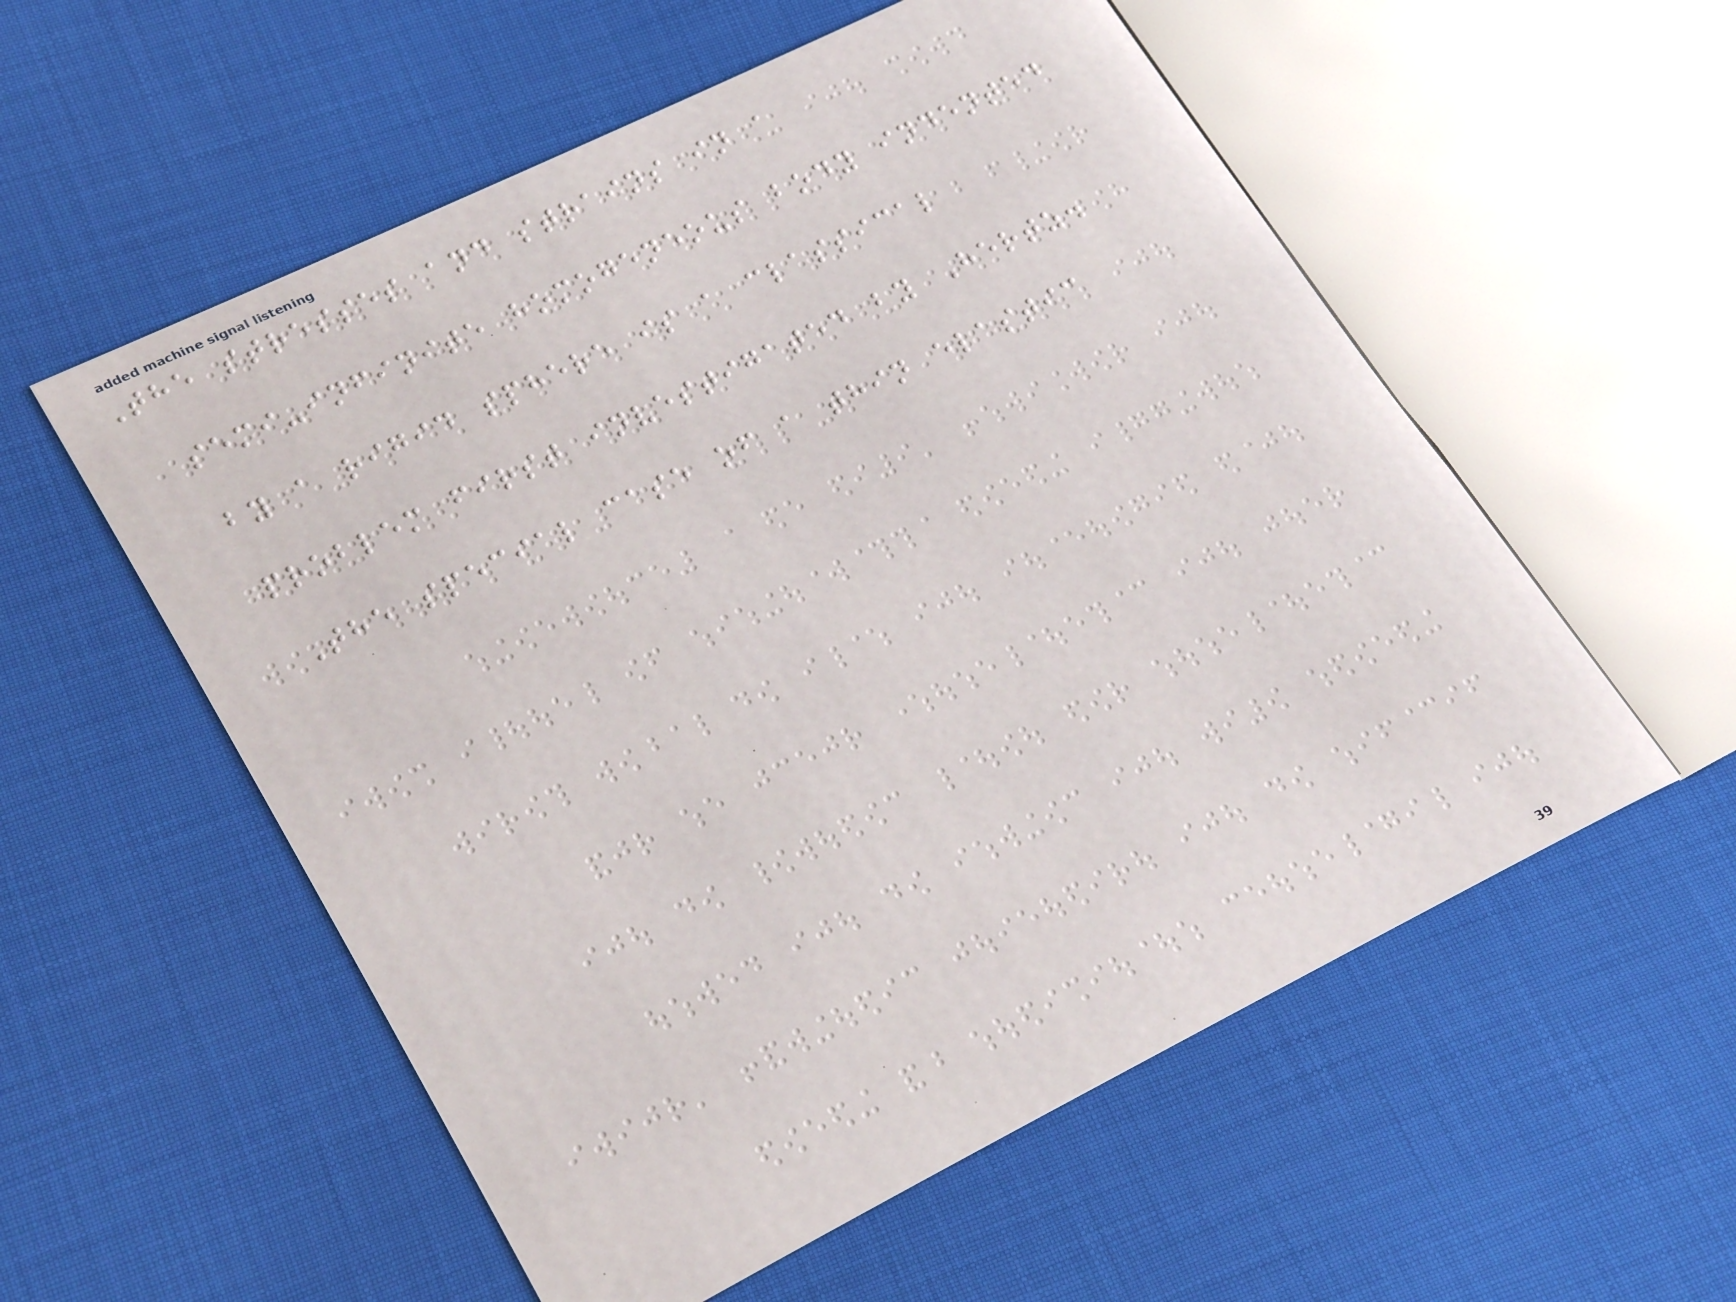The stresses and strains in a
semi-infinite homogeneous body indented
by a rigid sphere is a classical
problem first investigated by Hertz.
The special case of a thin elastic
